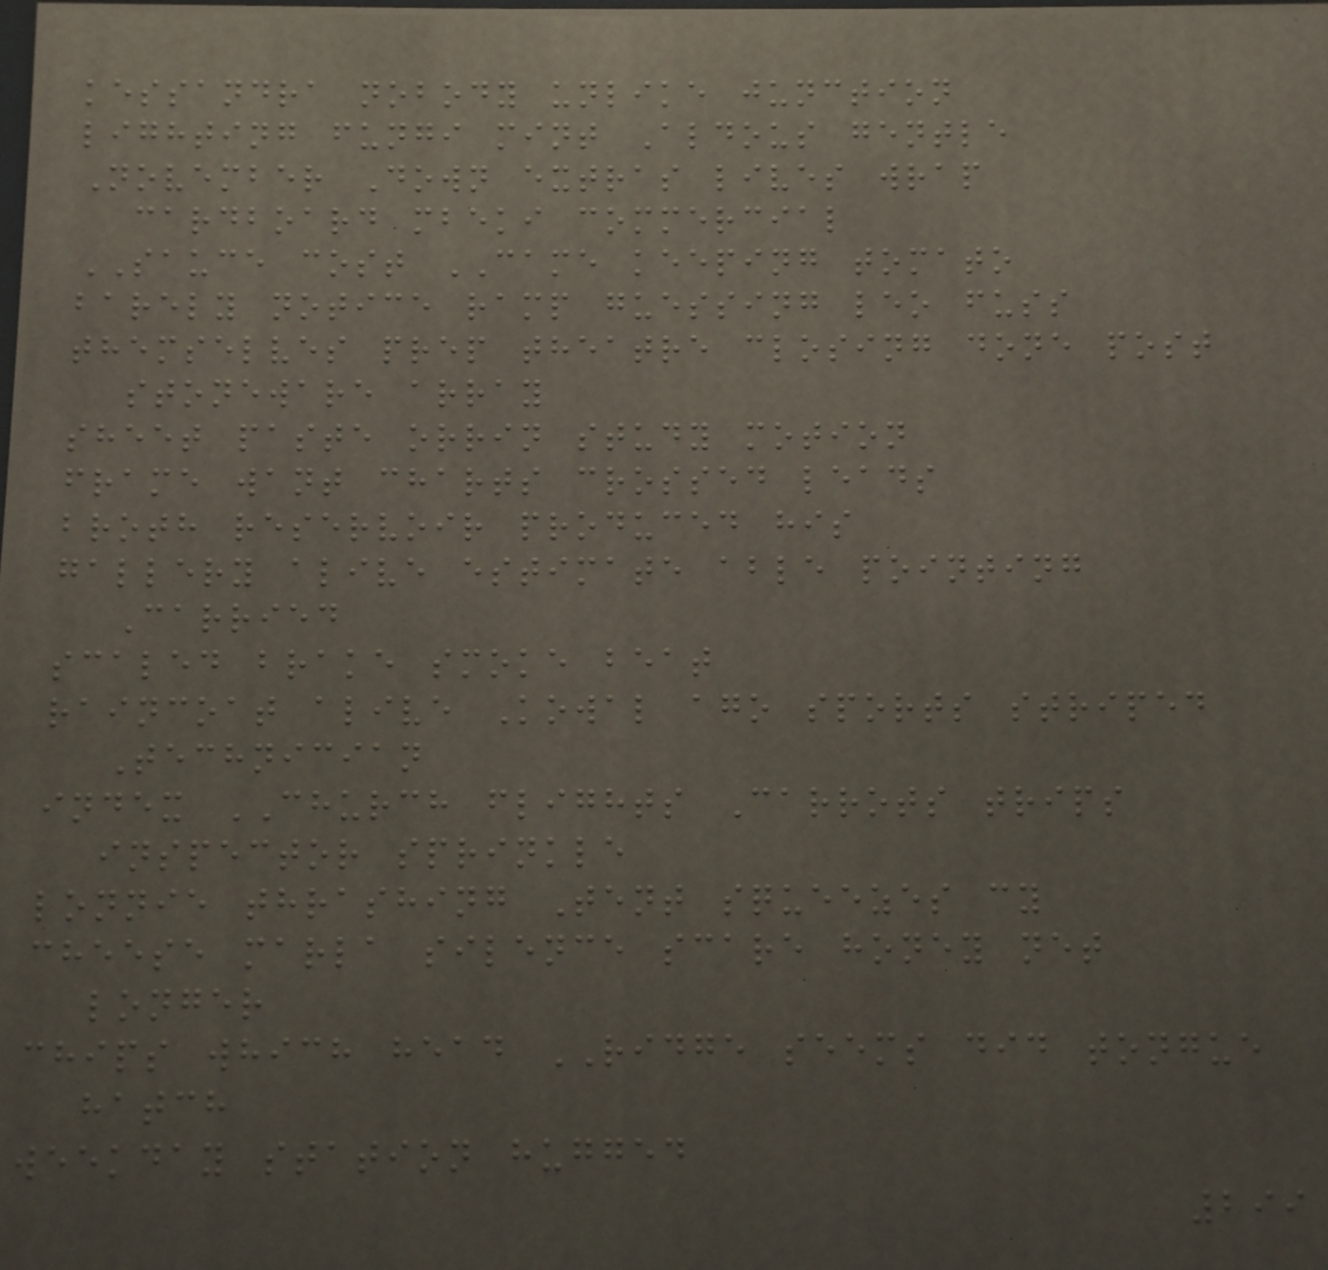kessandra nobody unlike junction
lighting fungi mint Aldous gentle
November Down extras lives wrap
cardboard mbeki commercial
SAUCE cost CAME keeping tomato
barely notice ramp guessing leo fuss
themselves prep theatre closing done post
stoneware array
sheet paste orrin study motion
frame want charts crossed leads
broth reservoir produced his
gallery alive estimate able pointing
Carried
scaled brake smoke beat
raincoat alive Kowal ago sports striped
Technician
index CHURCH flights Carrots trips
inspector sprinkle
lonnie thrashing Tent squeezes cy
cheese marla silence scare honey net
longer
chips which head RIDGE seems did tongue
hatch
weekday station hugged
299
